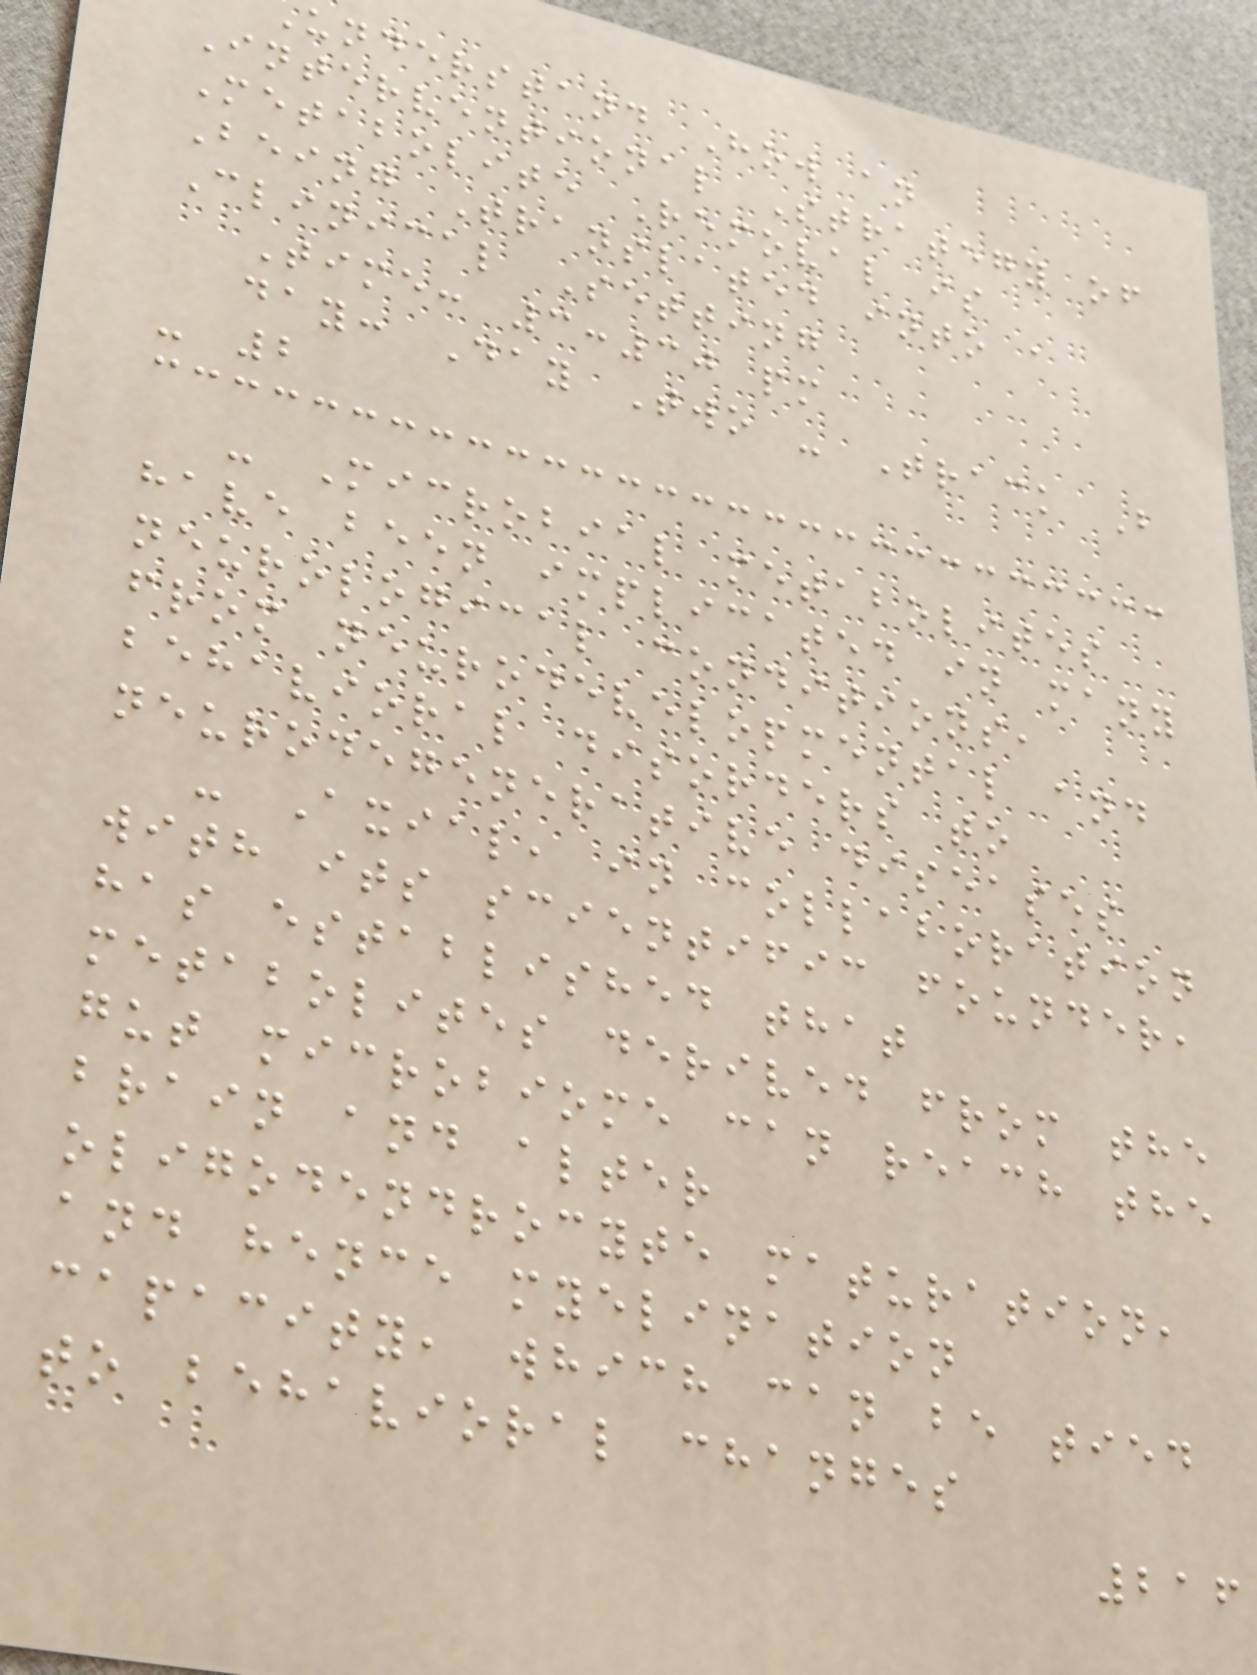understand How an
Interventional Strategy of
Metabolite Removal is
Being Translated into a
Clinical Setting
Time: 3:30 pm
day: Day Two - Track B
- 2
- Microbial metabolites
have been implicated in many
neurological conditions,
from neurodevelopmental and
behavioral disorders to
neurodegenerative diseases
- Axial, in collaboration
with its scientific founder,
has established that
metabolites derived from the
gut microbiome can reach the
brain and alter
oligodendrocyte maturation,
and hence myelination
capacity, which can be tied
to behavioral changes
216
